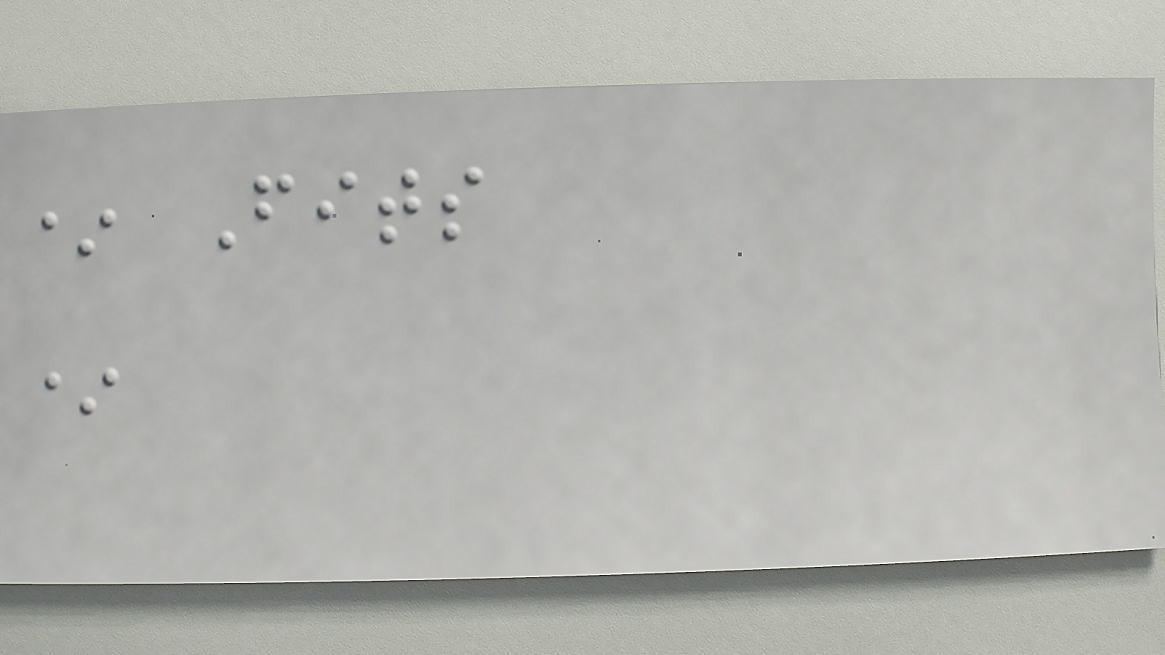* Fits
*
